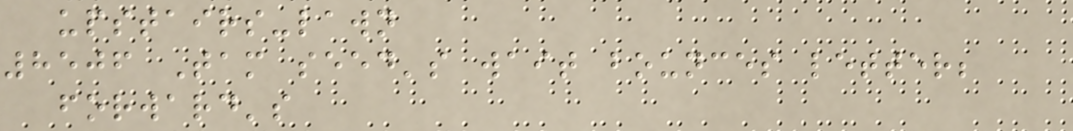upstairs-lawn
8506 Tam seed's wait bounces letter;
forward's
